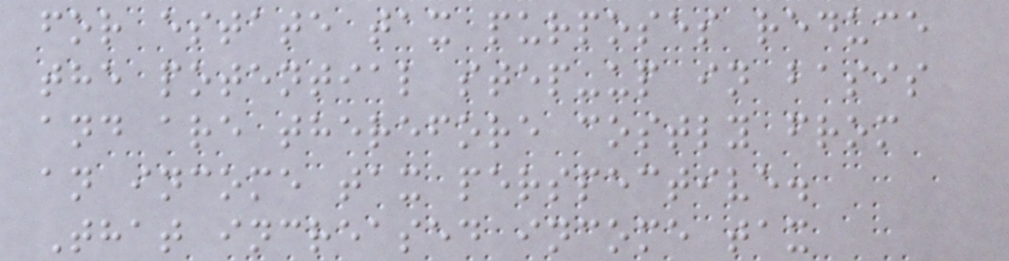for estate tax purposes reduce
the potential step-up in basis
and are therefore costly from
an income tax perspective.
That increased income tax
